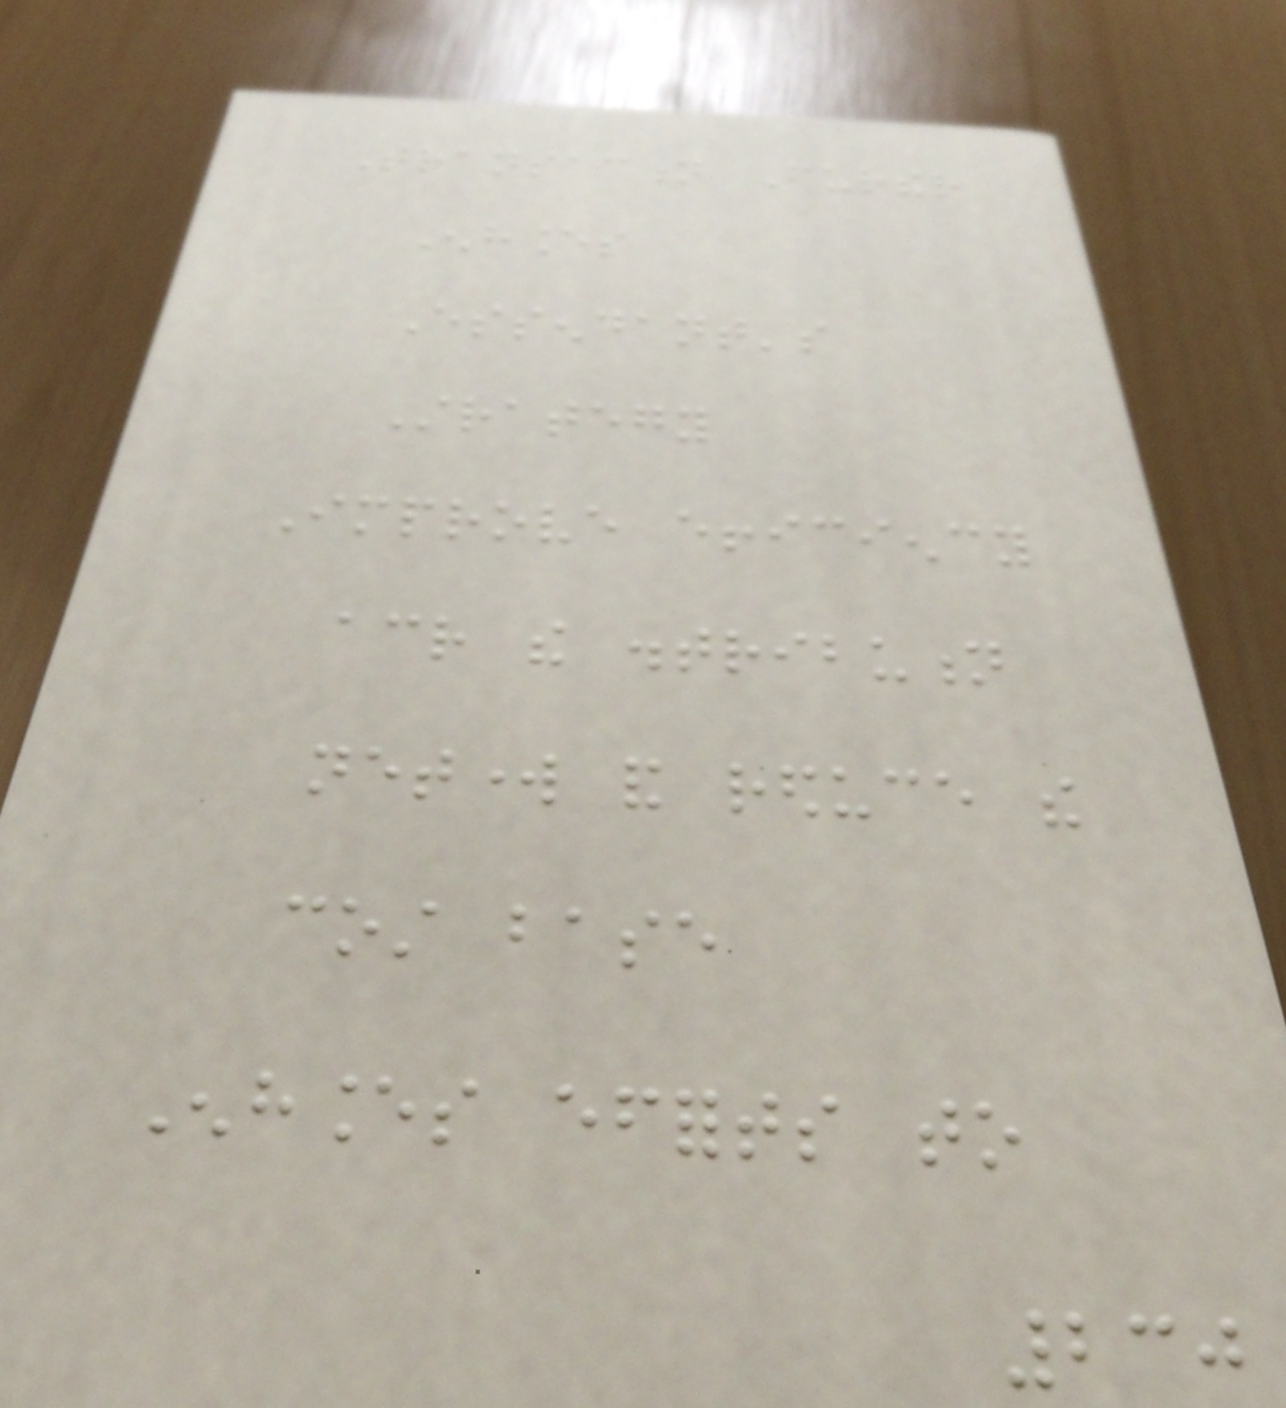Transaction Further
Enhances
Essendant's
Strategy
Improve efficiency
across the distribution
network and reduce the
cost base
Enhances efforts to
230
